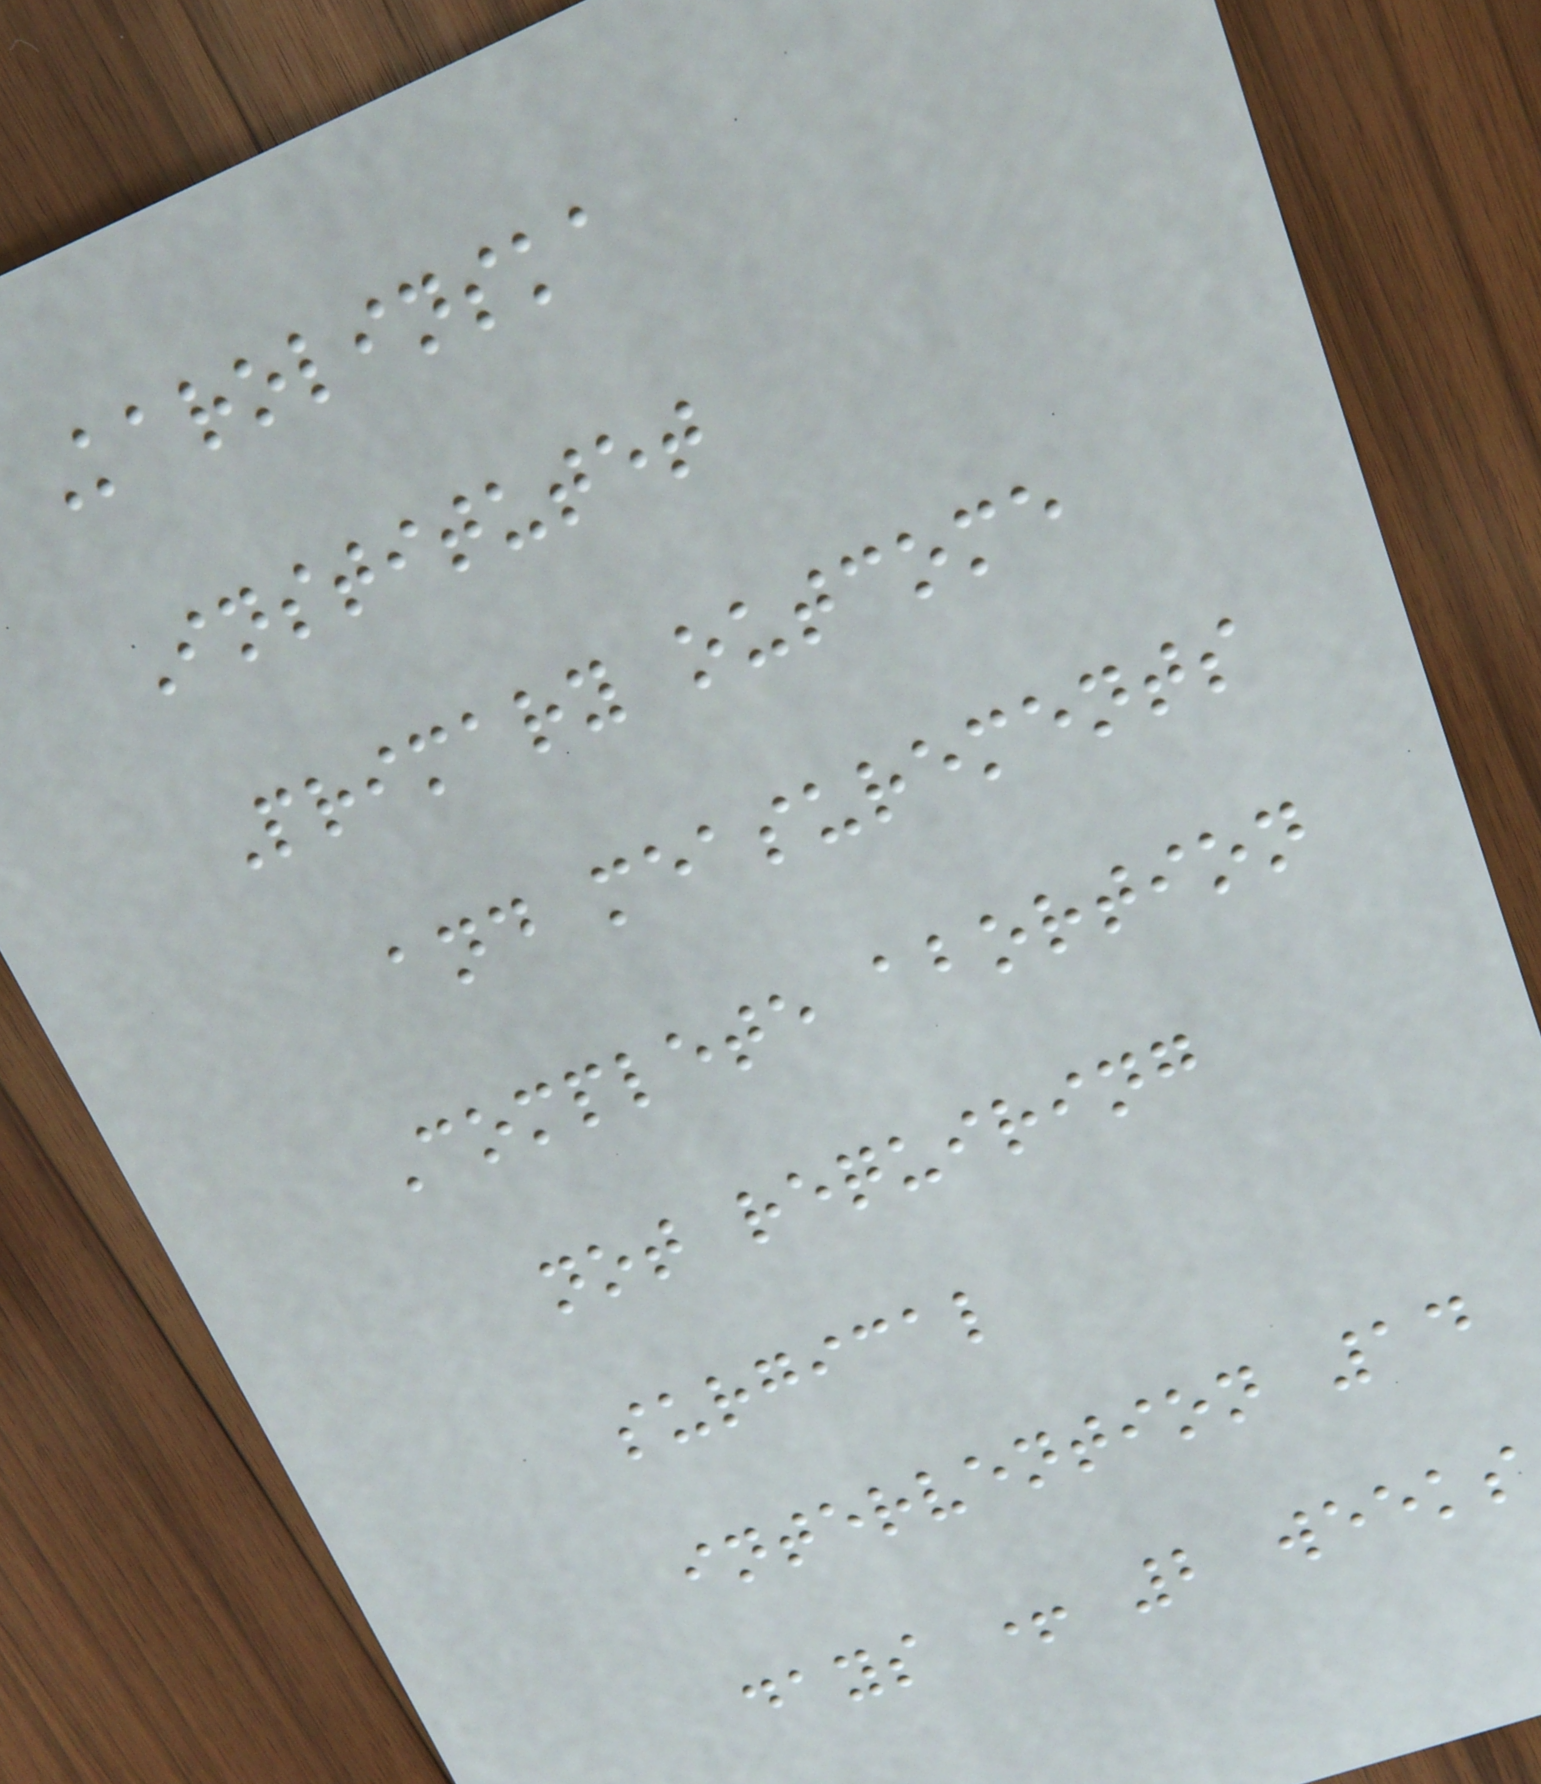Karolinska
Institutet
Primary outcome
and measurements
Complete abortion
not requiring
surgical
intervention 14
days + 2 weeks
